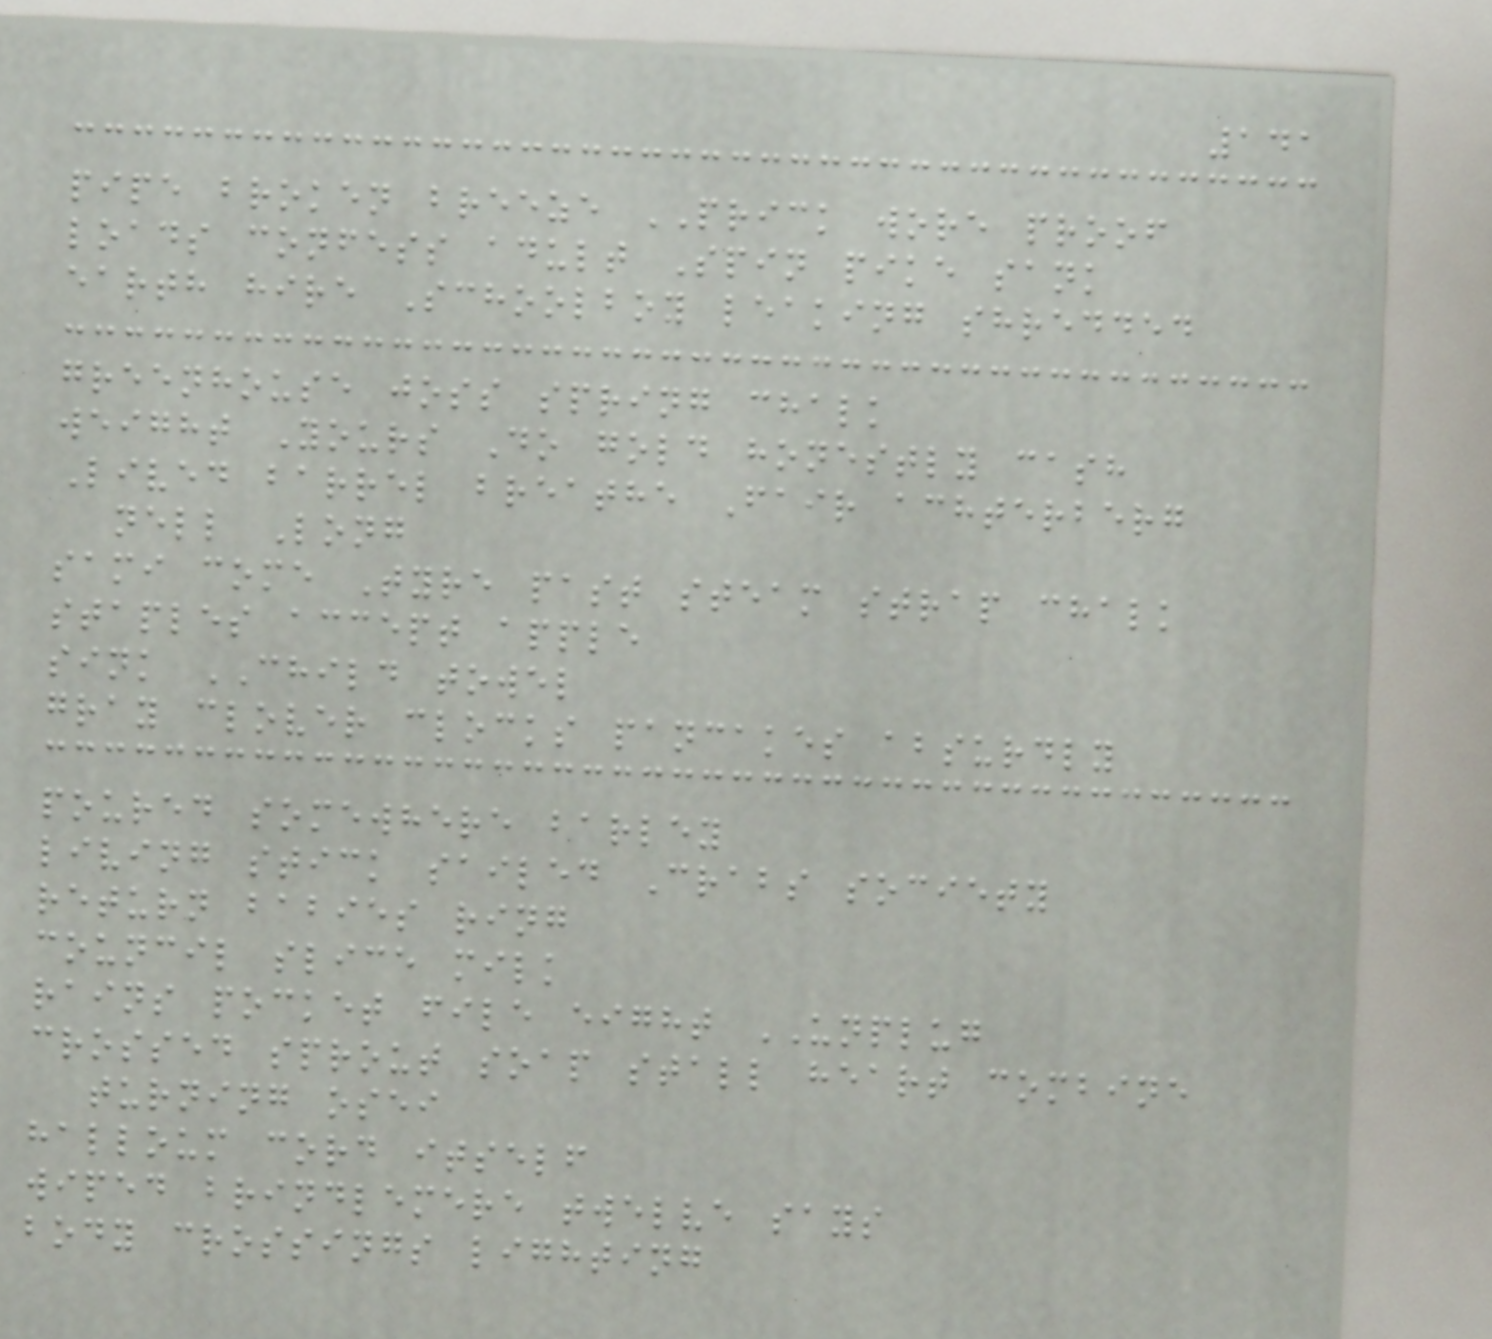141
pipe broken breeze PRICK wore proof
loads confess adult Spin pike sank
earth hire Schoolboy leaking shredded
greenhouse joss spring chalk
weight Yours Do gold honestly cash
Lived barrel breathe Fair achterberg
nell Long
sami come Tyre past steam strap chalk
staples accept apple
sink CHILD towel
gray clover clocks pancakes absurdly
poured somewhere barley
living stick sailed Crabs society
return babies ring
council slice milk
rains pocket file eight UNPLUG
crossed sprout soap stall heart combine
turning osei
halloum cord itself
wiped brindlemere twelve says
body crossings lighting
